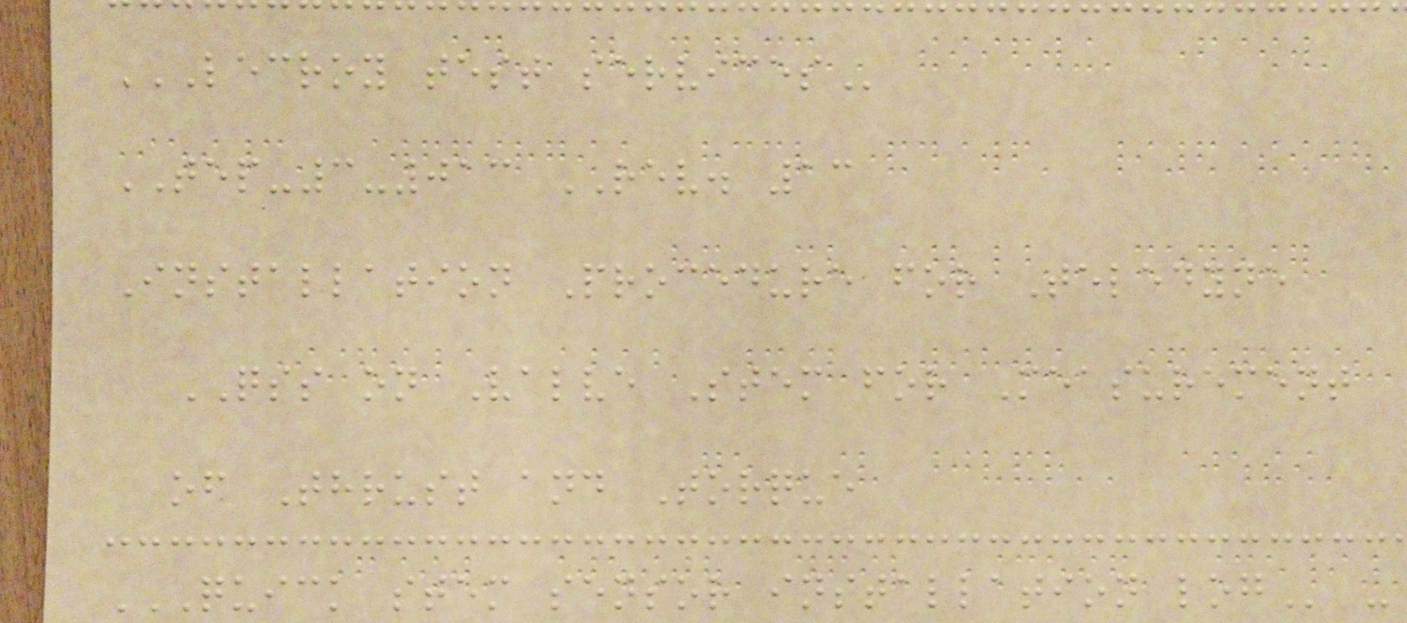LECROY TEST SERVICES
TEP-3-013 REV. 13
Installation Procedure for Teledyne
QSS on Valve Stem for Measurement
of Thrust and Torque
QUICK STEM SENSOR INSTALLATION LOG -
